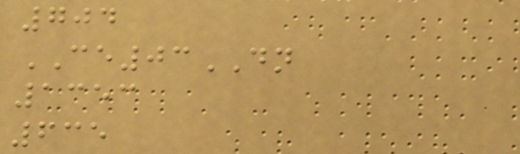704
CE03DN
1353
635
